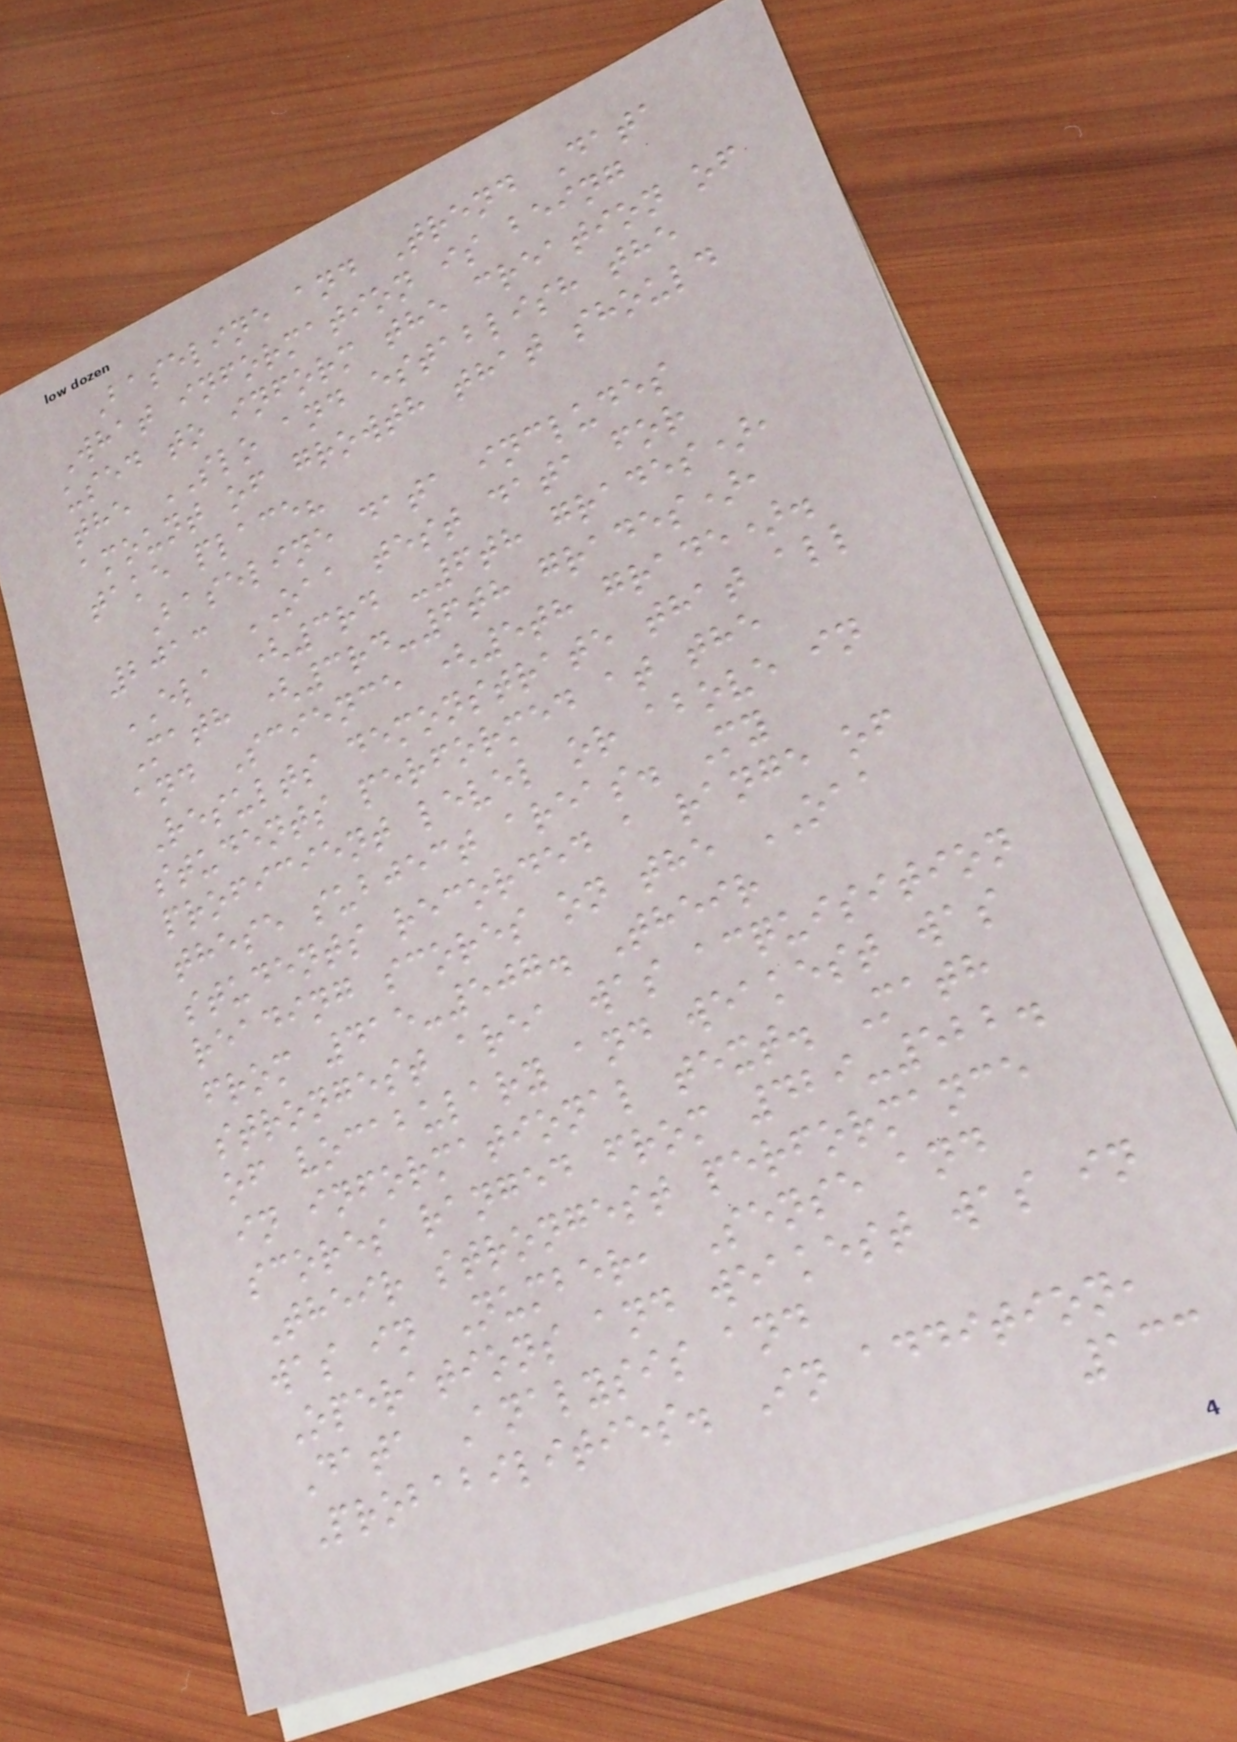Baseline and Trend Data
What information is being
used to inform the creation of
the SLO and establish the
amount of growth that should
take place?
Baseline data includes
2013 OAA test data for
ELA (3rd -6th grades),
Math (3rd-6th grades),
and Science (5th grade).
Results demonstrate that all
students performed at the
proficient level or above in
these subject areas. My
students recorded a range of
reading scores on the OAA
from 415-507. Their
strongest area was acquisition
of vocabulary and weakest was
in informational text. Math
scores ranged from 429-522.
Their strongest performance
was in Number, Sense and
Operations and weakest was in
Data Analysis and
Probabilities. In addition,
133
